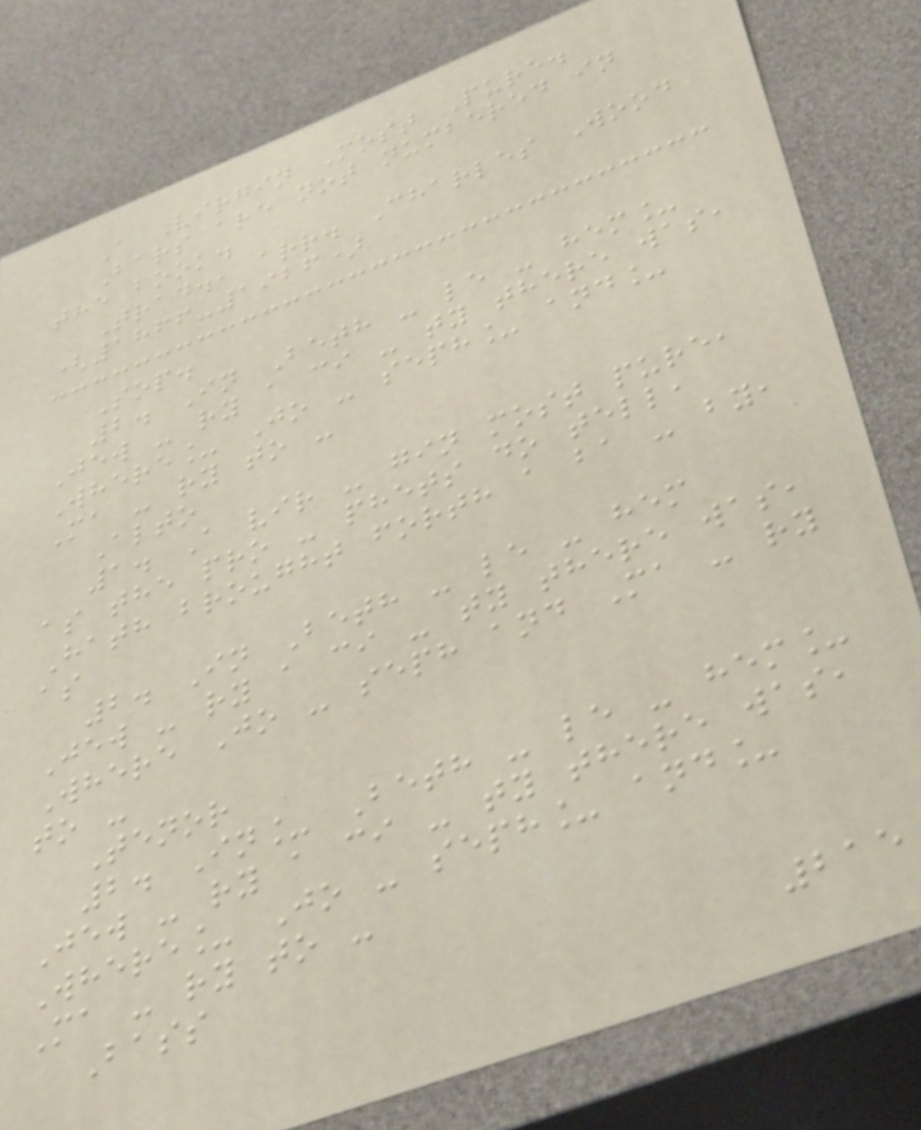A Virgin Most Pure.
Bars are not numbered in
the book.
Trad., arr. Charles Wood
(1866-1926)
Sop.
2. In Beth - le - hem_
Jew - ry a ci - ty there was,
Where_ Jo - seph_ and_
Ma - ry to -
Alto
1. A vir - gin most pure,
as the pro - phets do tell,
Hath brought forth a ba - by,
as
2. In Beth - le - hem
Jew - ry a ci - ty there was,
Where Jo - seph and Ma - ry
to -
Tenor
2. In_ Beth - le - hem_
Jew - ry a ci - ty there was,
Where_ Jo - seph_ and_
Ma - ry to -
Bass
215
